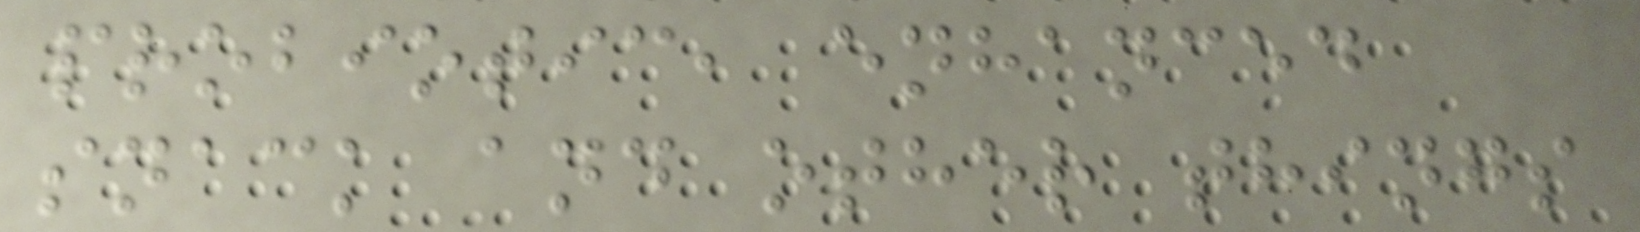probiotic, enhanced
snack and other things
